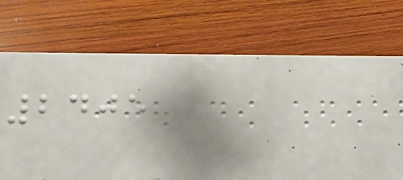2405
